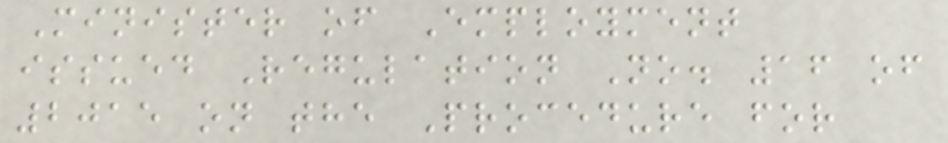Minister of Employment
issued Regulation No. 16 of
2015 on the Procedure for
